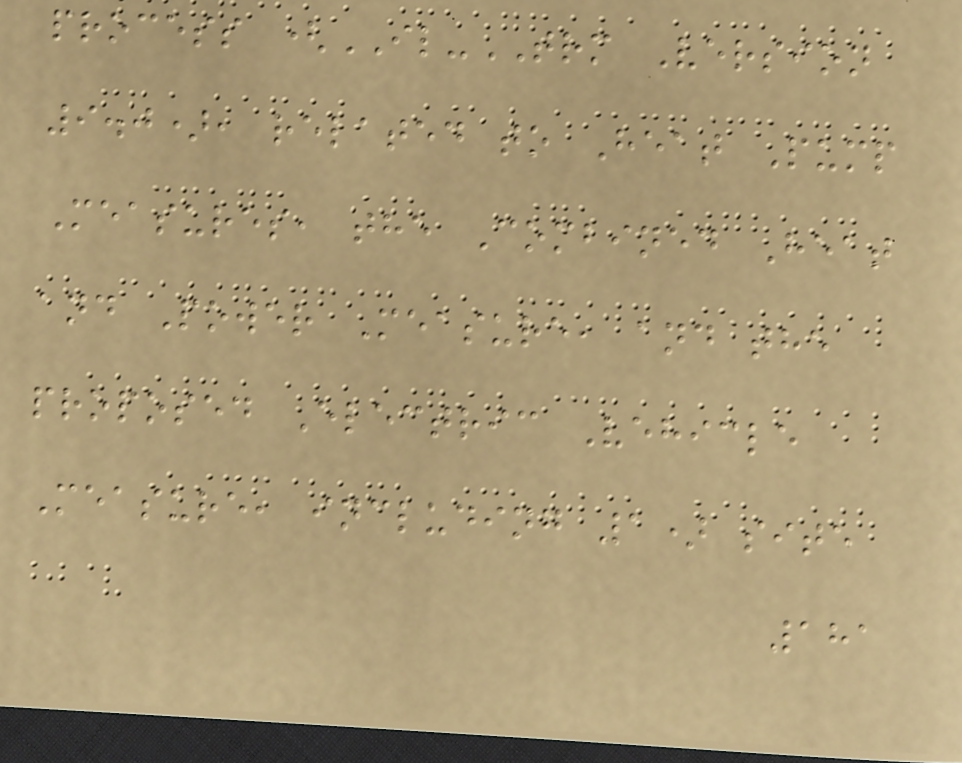process (IL-TRM Version
9.0), related to Heat Pump
Measures, the Combined Heat
and Power Measure, and the
proposed Electric Vehicle
Measure, including 1) site
181
